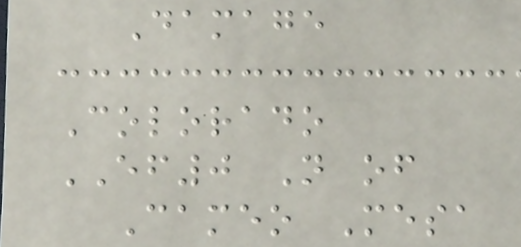Damage
Colorado
EF0 N of
Cameo Mesa
